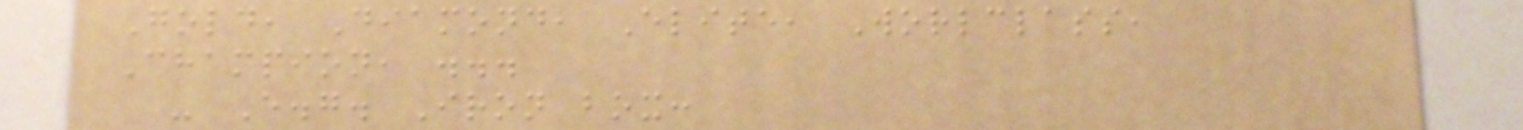Gold, Diamond, Elite, Worlclass,
Champion, ...
- E.g. Iron box:
